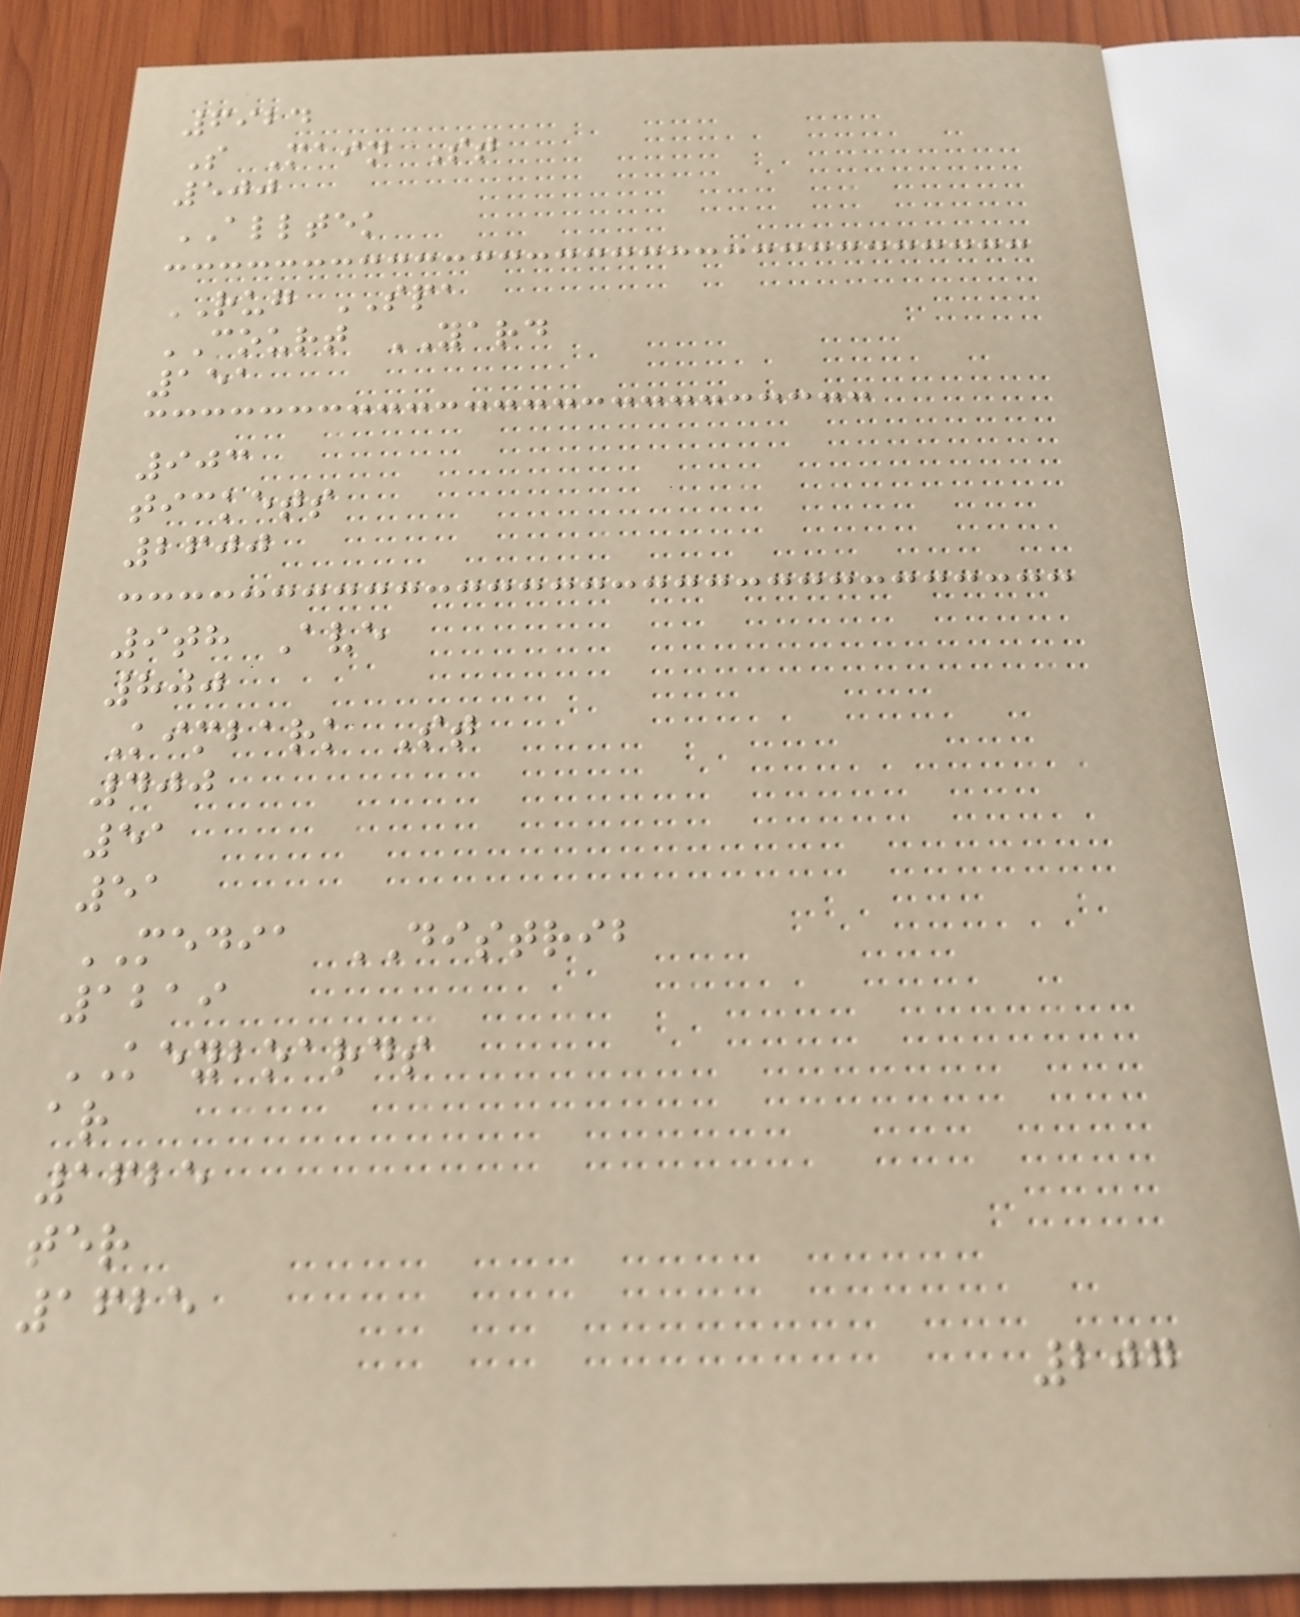6924
S Main St
500
ALLTEK
RUG SPA
COURT YARD
151
903
tickets
2600
9th Ave
800
Kimbark St
400
51
51
MEDIA DISTRIB
1219
KEYBOARDS
ar
1625
ter
1625
207
